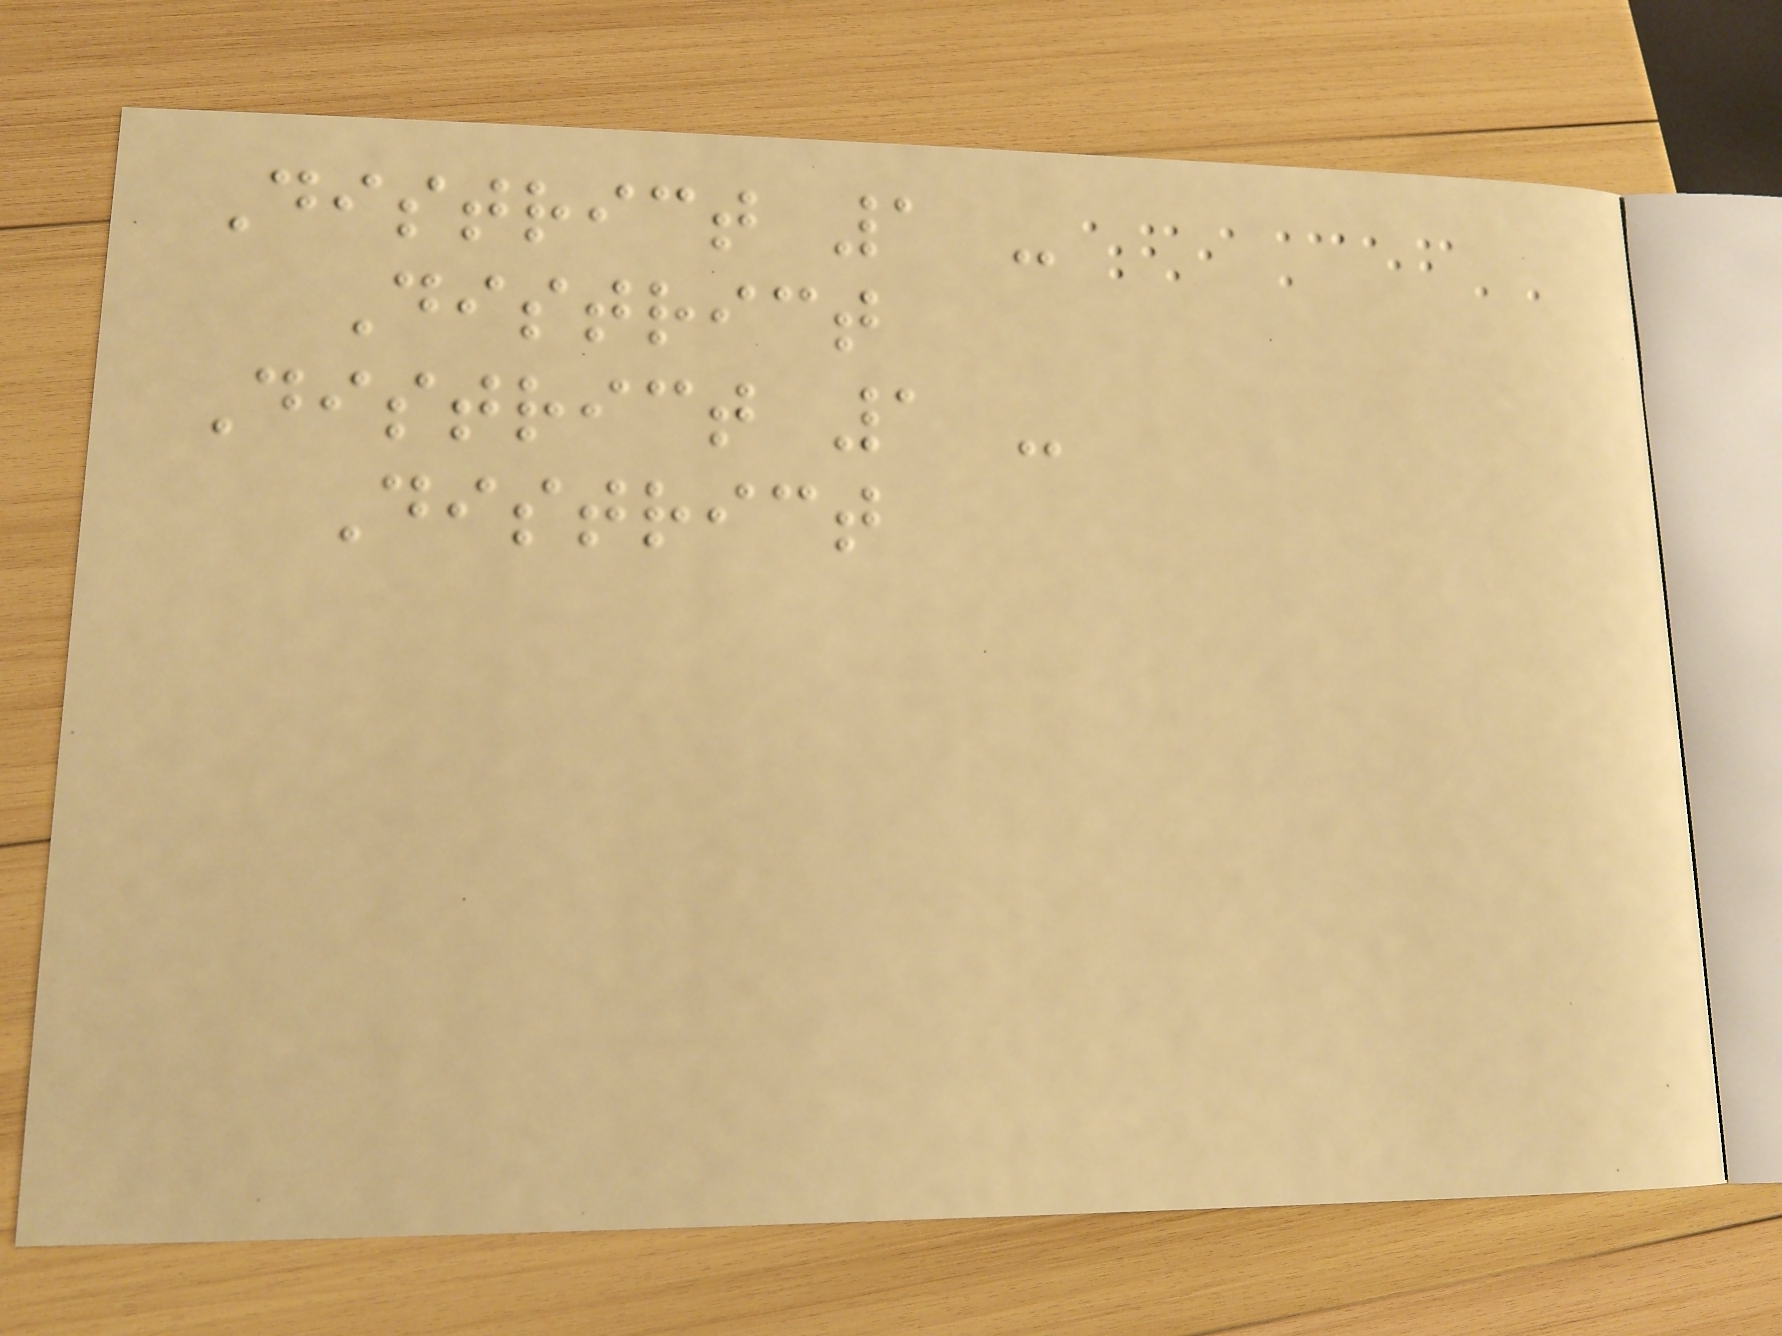District 1 -
District
District 1 -
District
